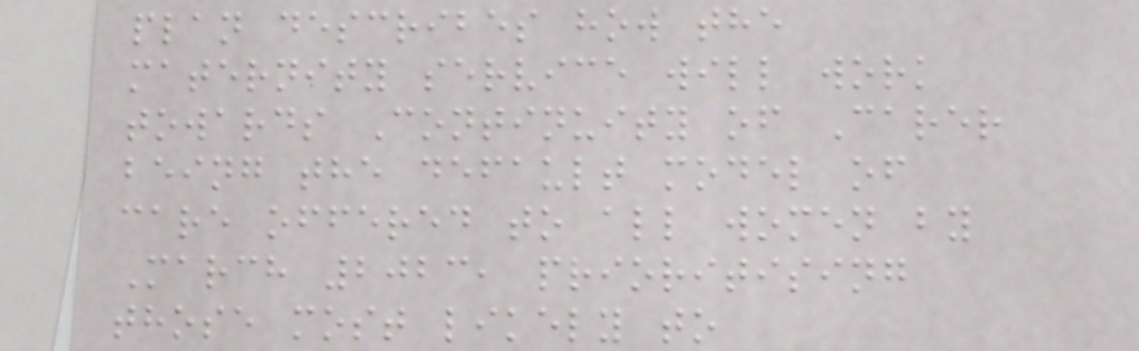plan describes how the
maternity service will work
towards Continuity of Carer
being the default model of
care offered to all women by
March 2023, prioritising
those most likely to
